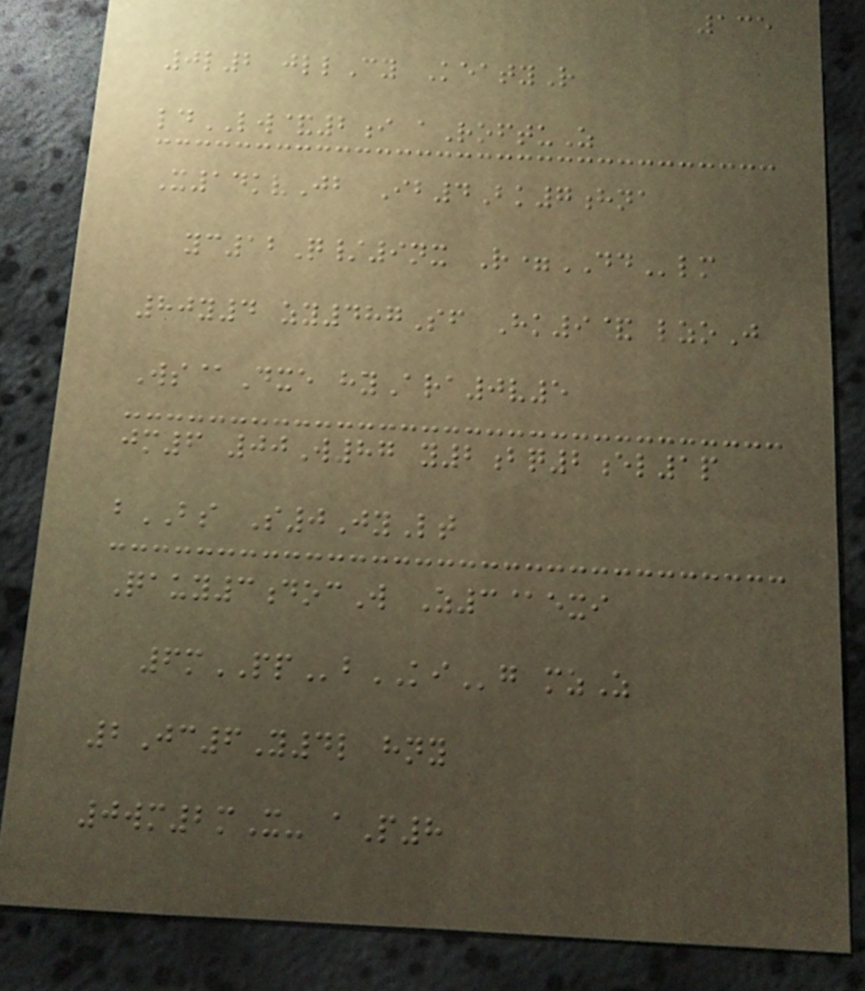135
0l2 jllCy KeatyR
ldLW&2i aRoftuZ
X14kvJb Ib4Bk7hna
yc12Q/9nx R=DDlm
80y4 zy487Sf Hk9& lzoJ
Ws@Dxe hyAra0v5
jm6 00W87 y2bq2el1p
bBS S0JyLt
Qauy3docW Z3@exi
6mPPbKIg mzZ
2Jc6Y4l hny
0wm2mX- aP8
